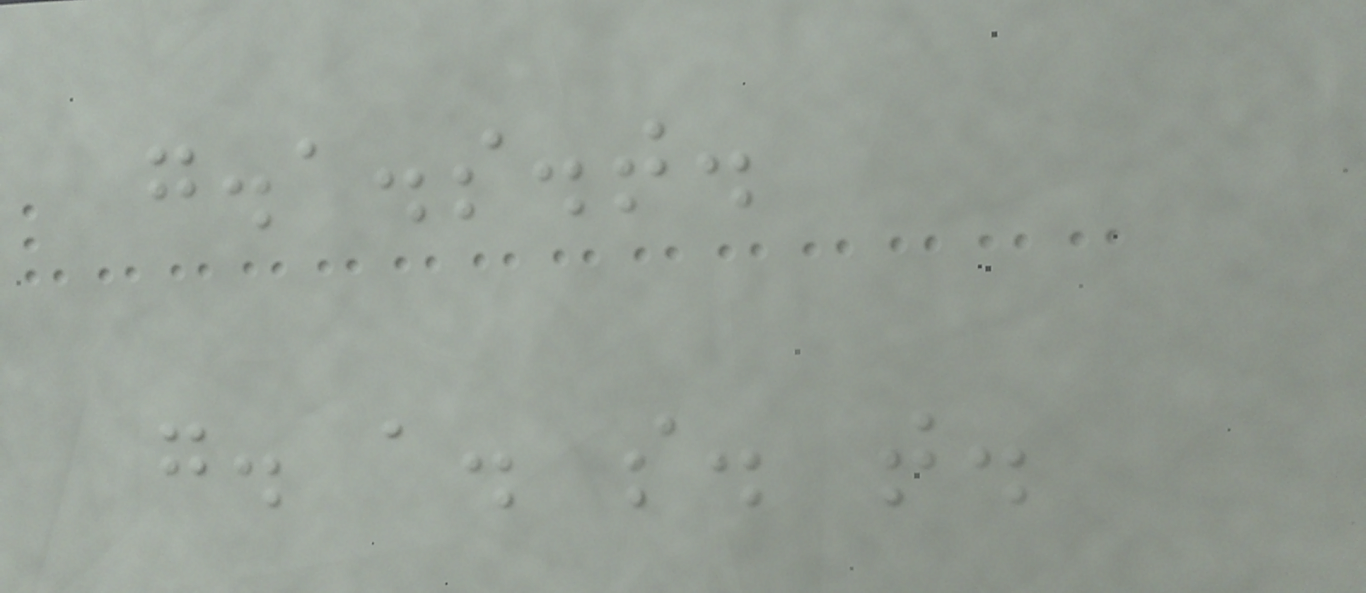g.a.s.t.
g. a. s. t.
